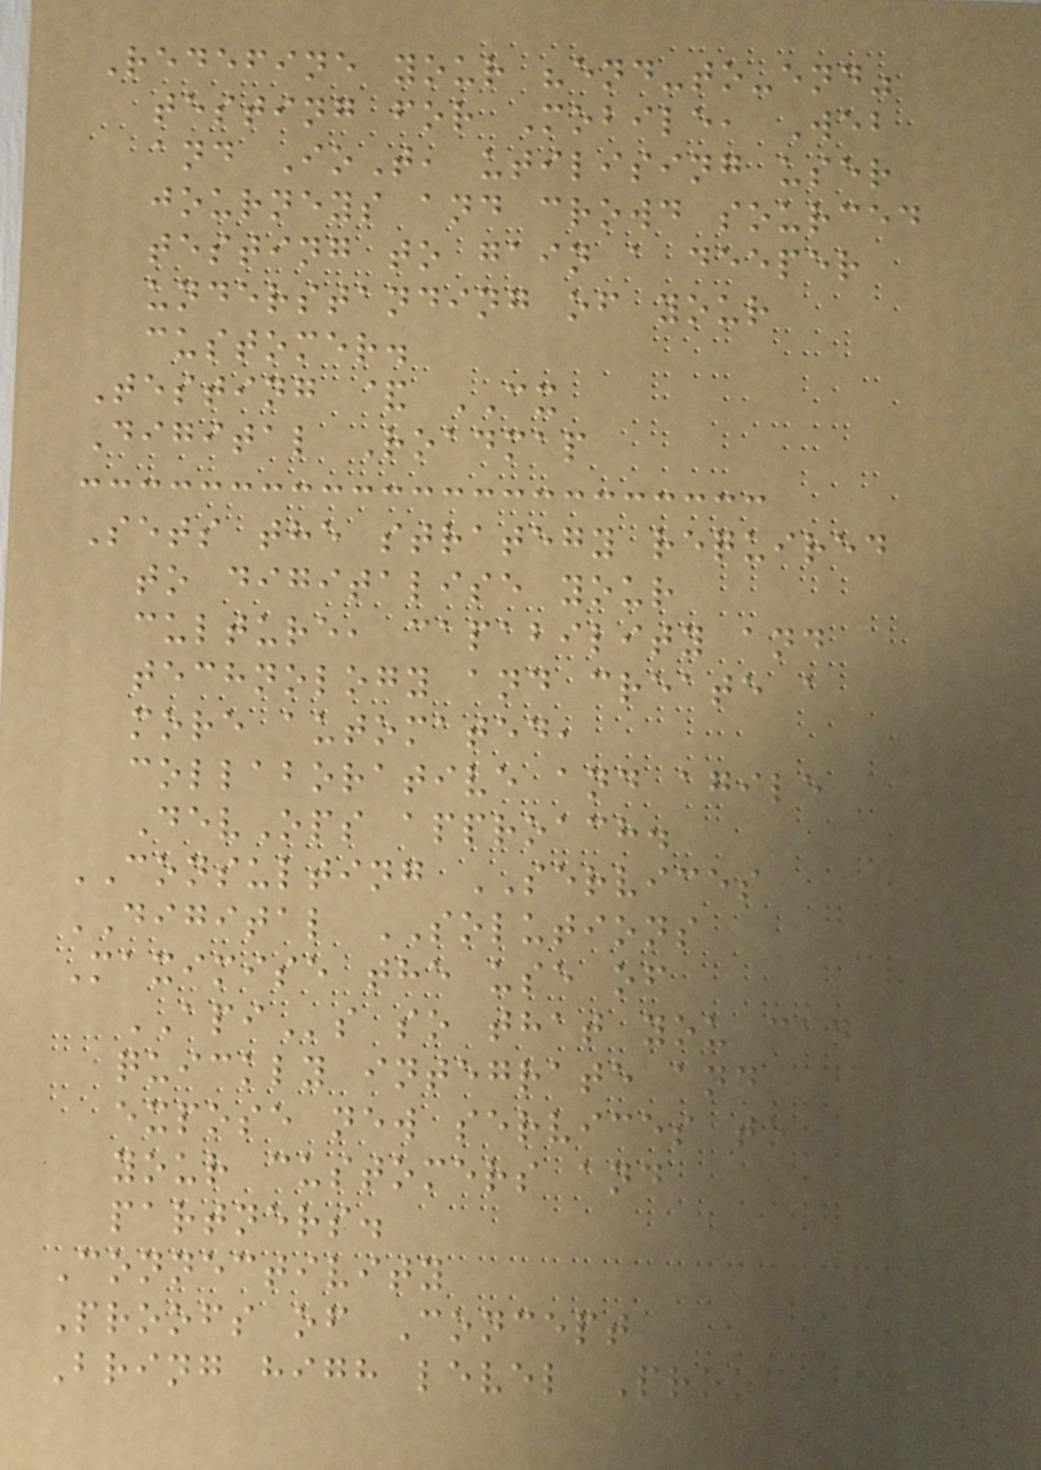Redefine your "end-to-end"
testing for Mobile, Web
and IoT, utilising user
journeys and crowd sourced
testing to gain a deeper
understanding of your
customer.
Testing & CX
Digital Roadmap
Sets the strategy required
to digitalise your
culture, capability and
technology and create a
more automated,
collaborative and agile
DevOps approach.
CONSULTING SERVICES
DIGITAL SOLUTIONS
Maximise the use of
APIs so that you can
quickly integrate and
expose new services to
your customers and
partners.
Connectivity
Proofs of Concept
Bring high level Proofs of
